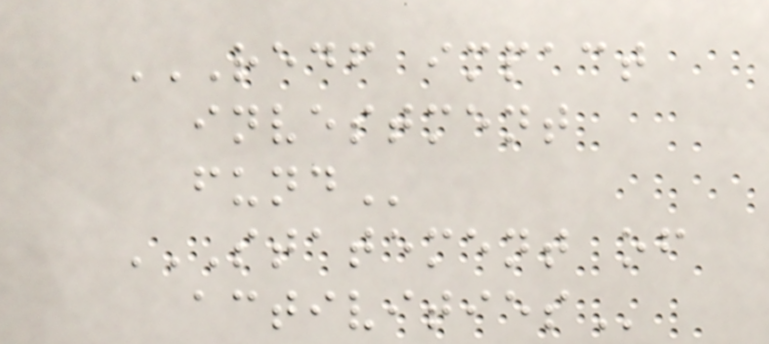REDF IMPACT
INVESTMENT
FUND
STATEMENT OF
ACTIVITIES
